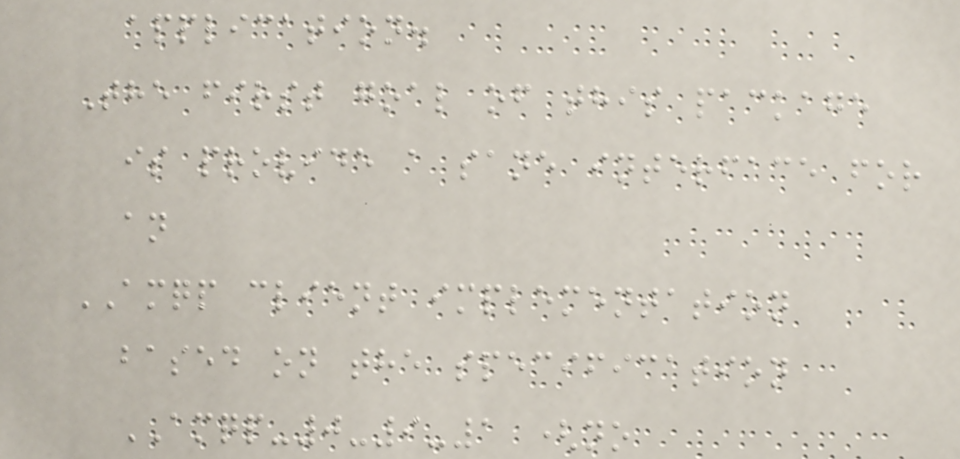application.
The first goal of this package
is provide a sane interface for
an
AMQP client implementation
based on the specification
AMQP-0-9-1 (no
